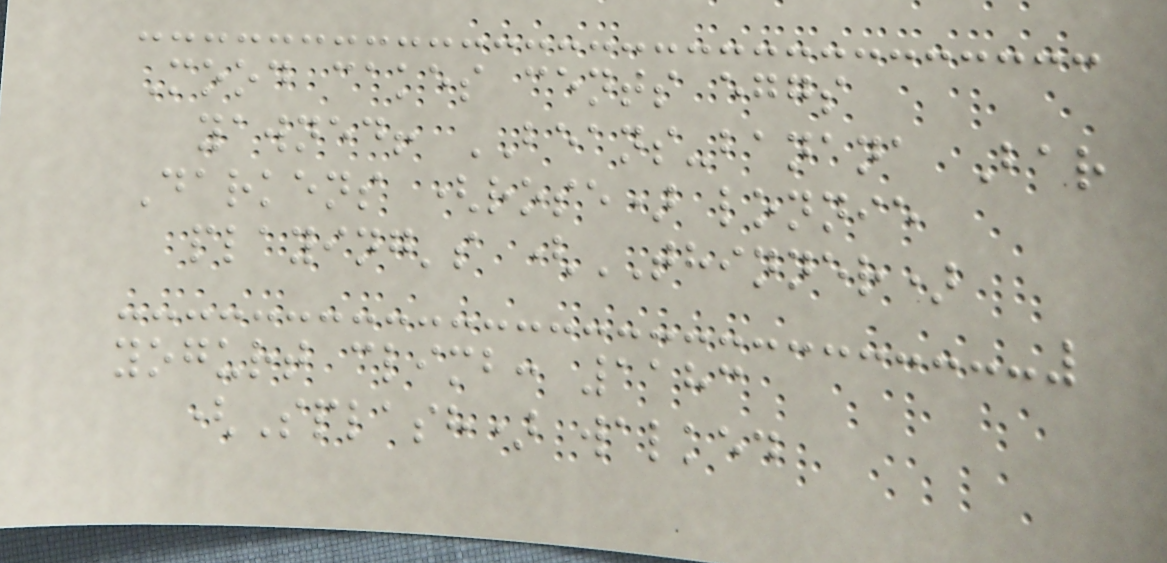Mood cakes cents eggs
yawned! BEANS-banana Bar
Darkens (rose) lonnie
playing's (THINNER)
yogurt climb: 1183
(Splash) walked
